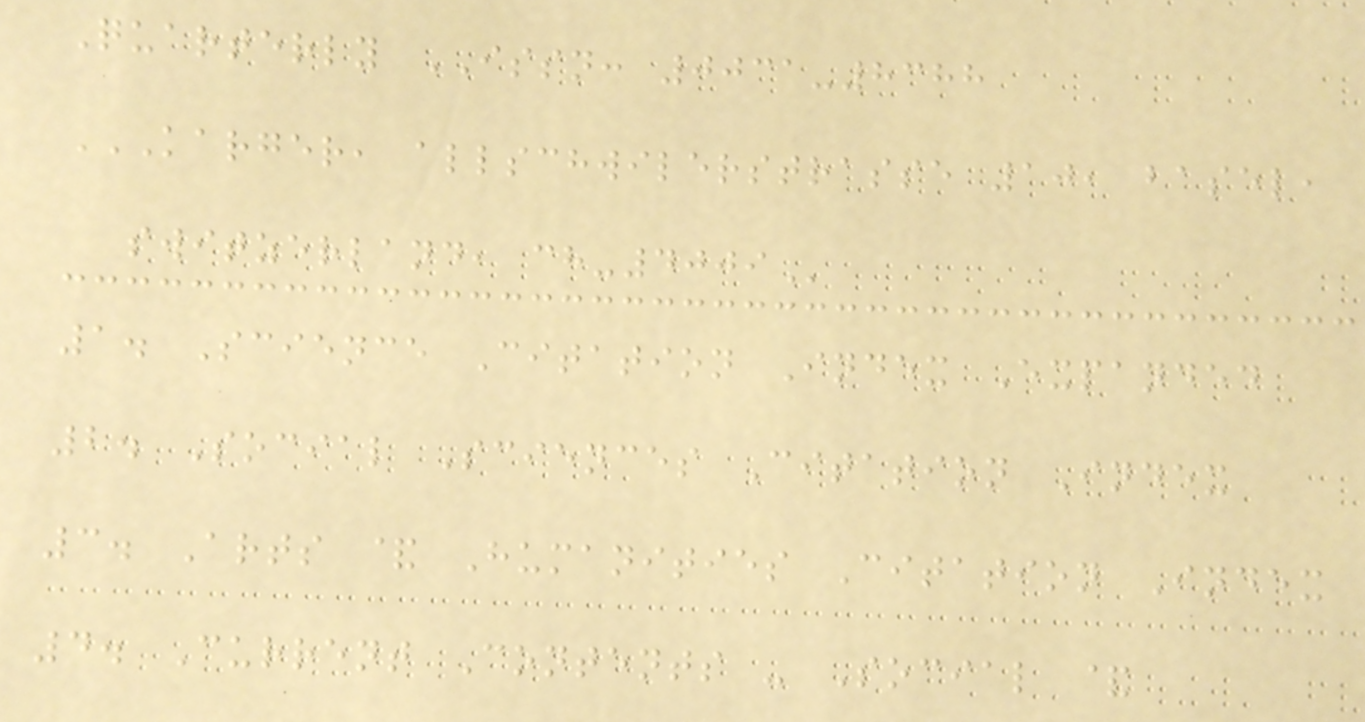Quarterly ISSN: 0031-8388
KARGER, ALLSCHWILERSTRASSE 10, BASEL,
SWITZERLAND, CH-4009
1. Science Citation Index Expanded
2. Social Sciences Citation Index
3. Arts & Humanities Citation Index
4. Current Contents - Social &
